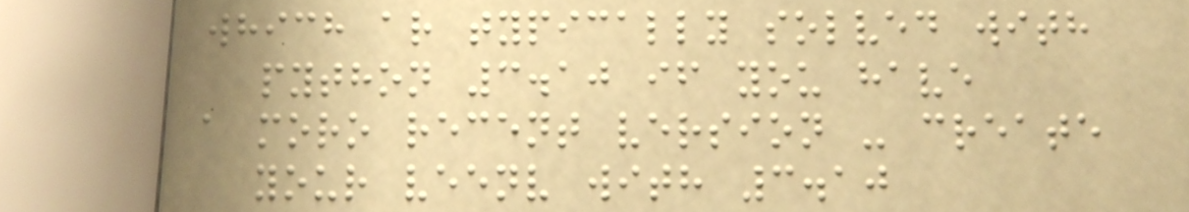which ar typically solved with
python 3.10 if you have
a moro recent version - create
your veenv with 3.10
